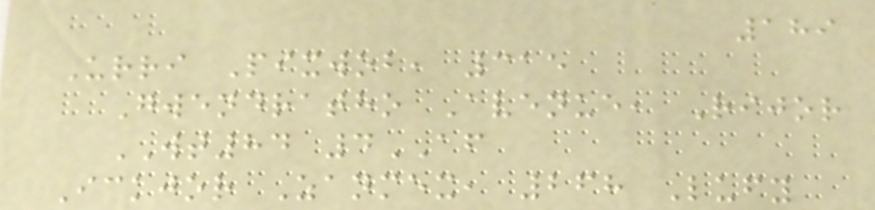189
Urri Pixwob, 315
Gwendratho Avenue, Rijor
WT84 4AF
Ickjor Zanmex, 268 Lufy
